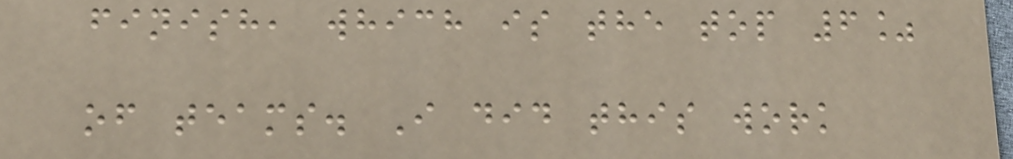finish, which is the top 6%
of teams. I did this work
